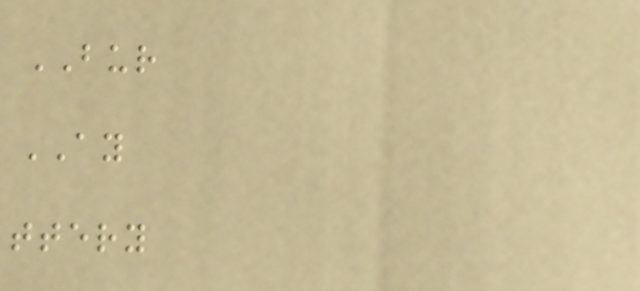BUR
AY
ttery
